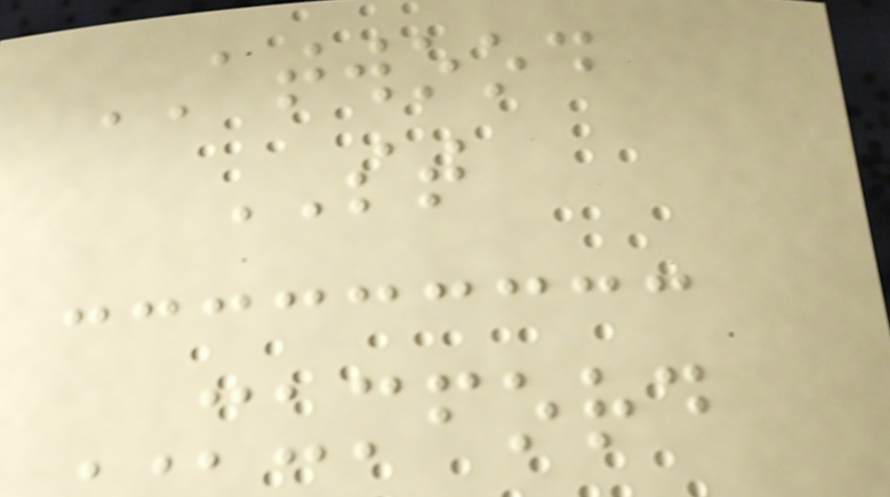ATWOOD
ST
MUMFORD
